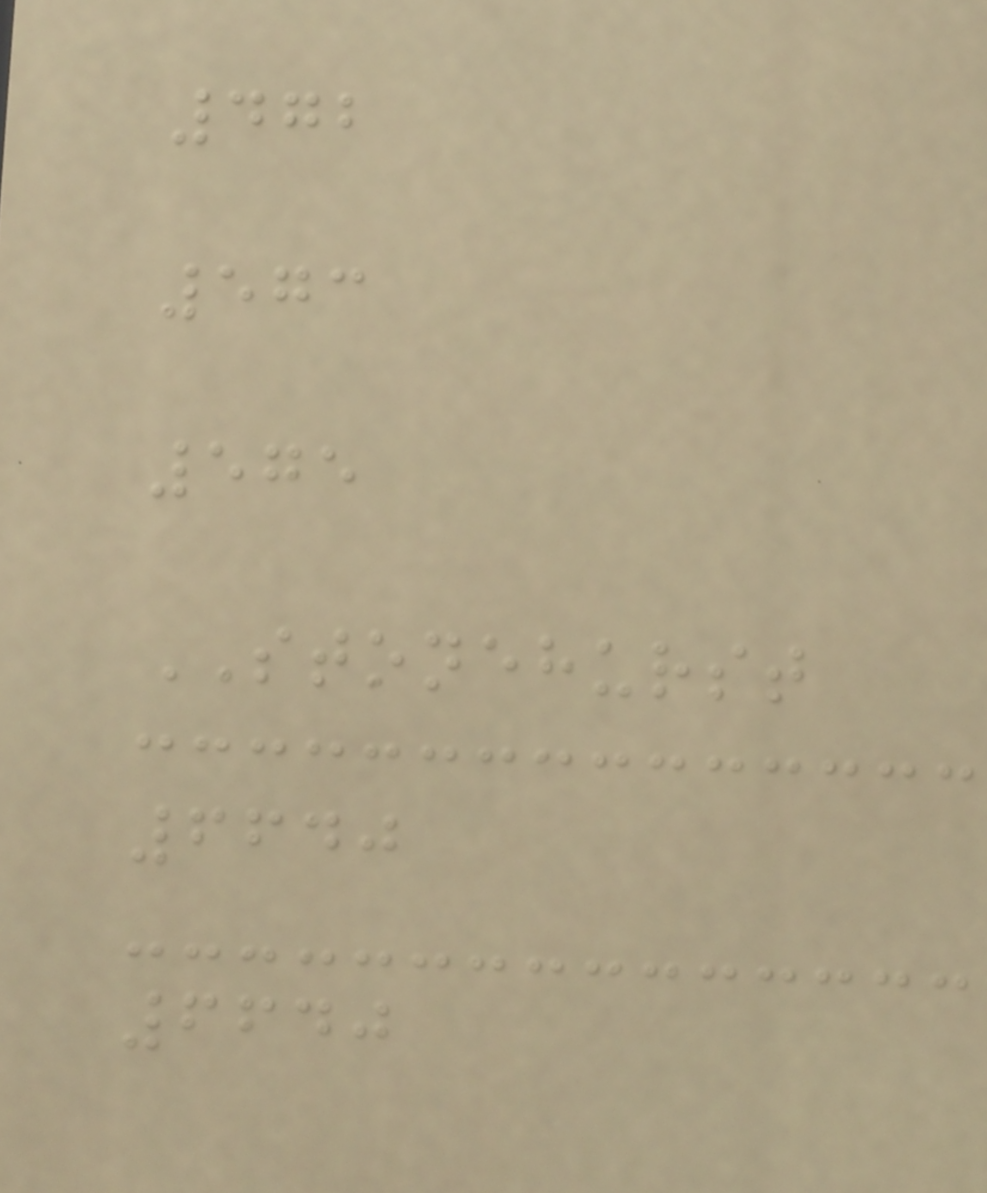472
573
575
STONEHURST
6640
6640
